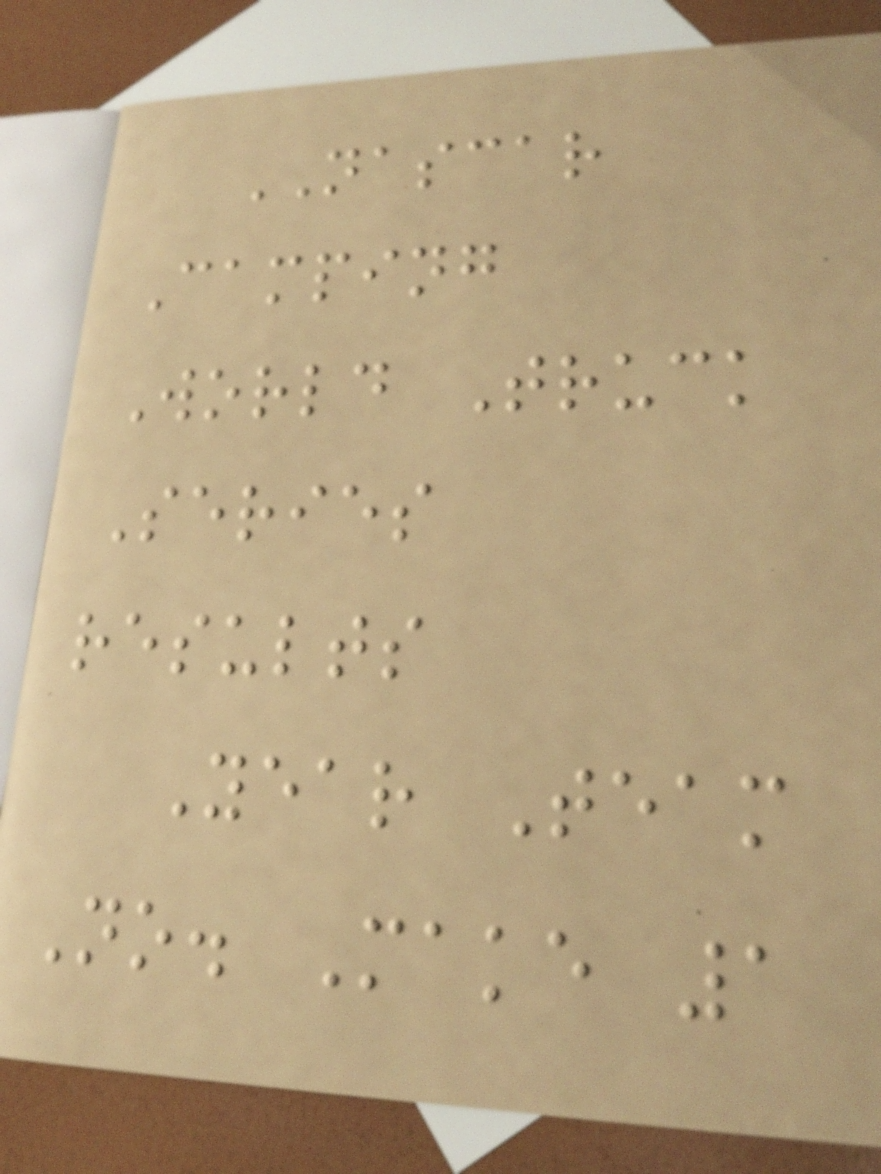NASCAR
Camping
World Truck
Series
results
Year Team
No. Make 1
